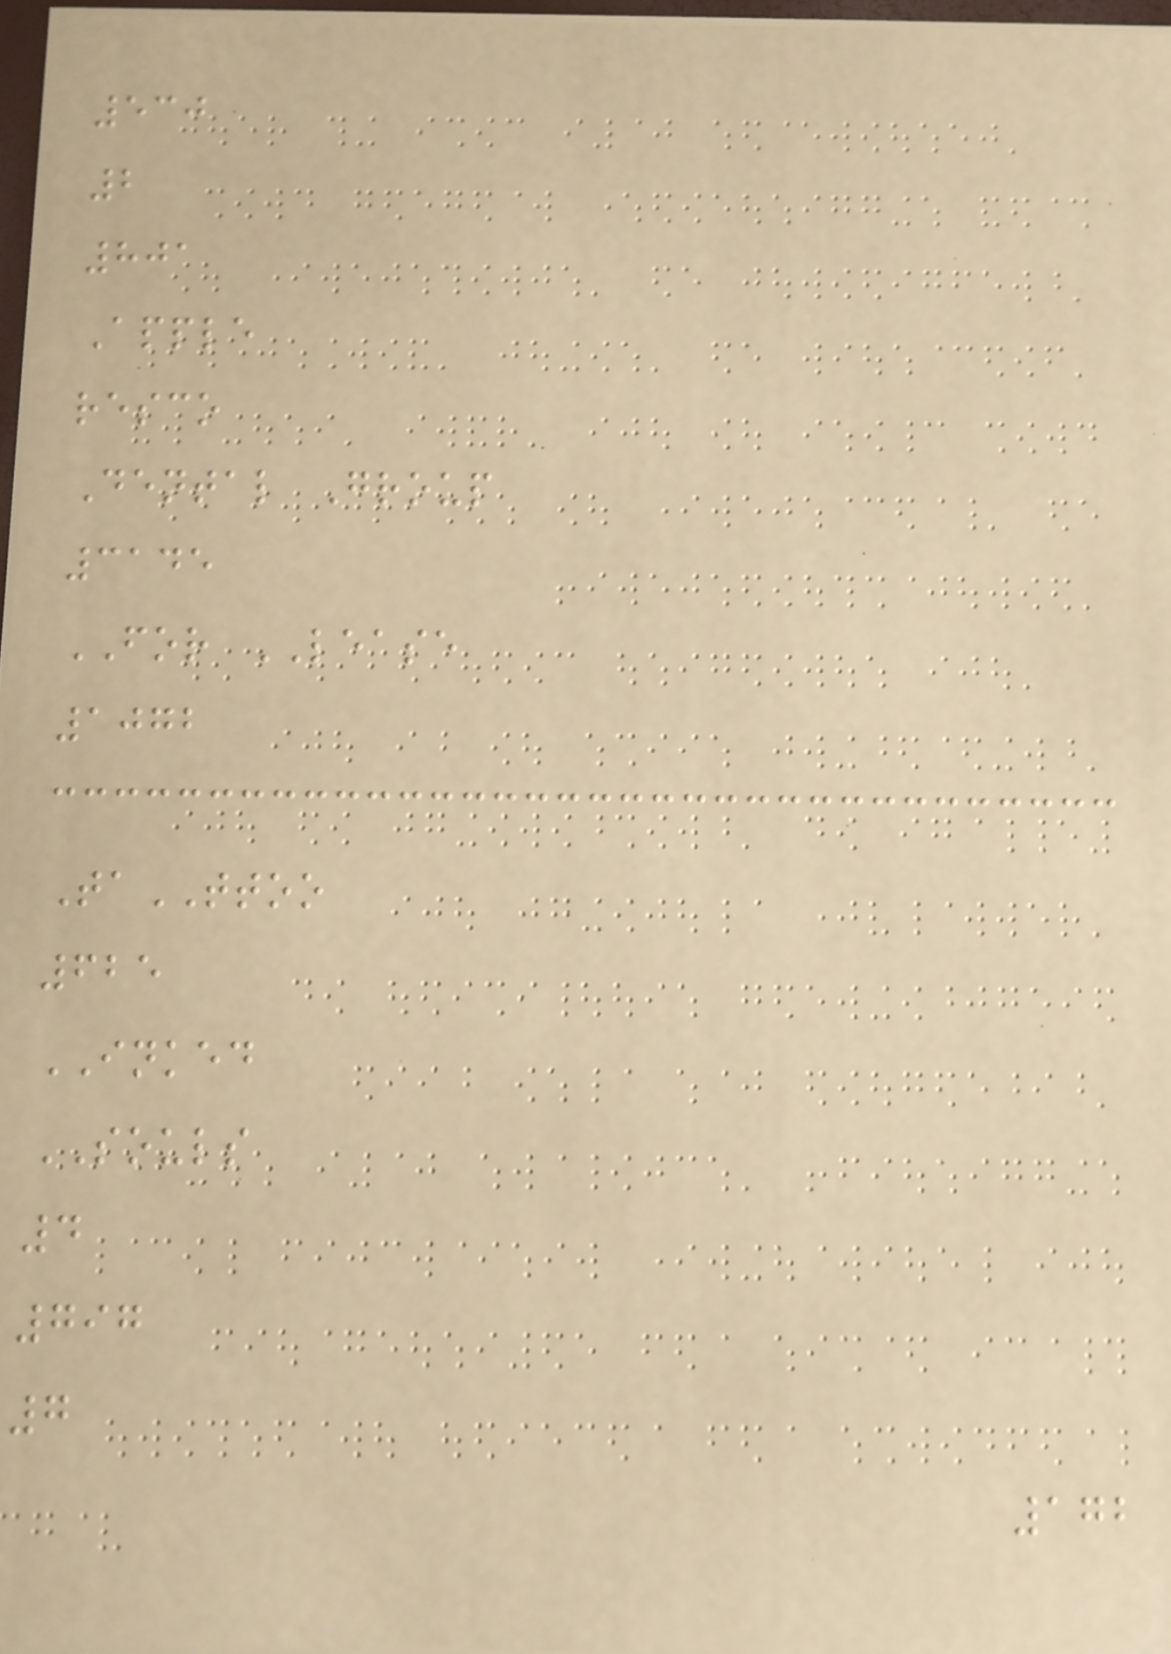530
2
801
Apple
resco
Dental Group
3145
FOR LEASE
1072
TaTTOO
625
INKED
SOULS
4
797
7
172
